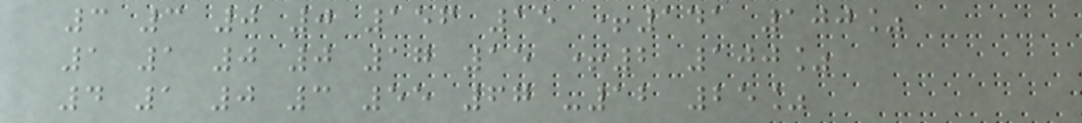3 3 0 0 156 15 +141 100%
1 1 0 0 17 15 +2 100%
4 1 0 3 55 67 -12 25%
